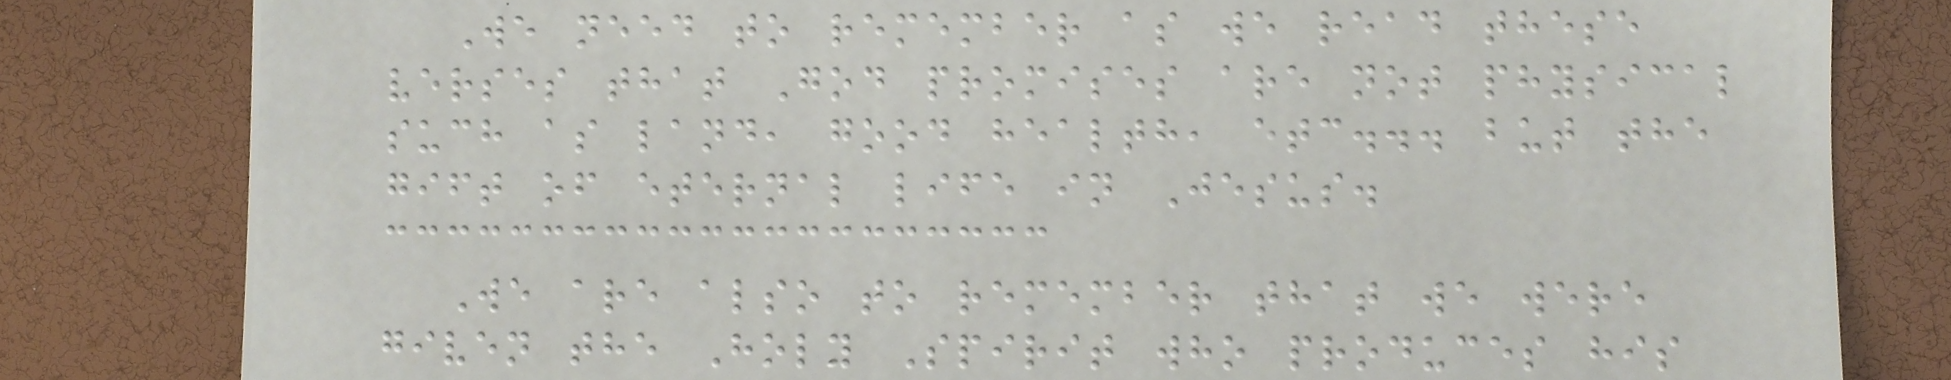We need to remember as we read these
verses that God promises are not physical
such as land, good health, etc... but the
gift of eternal life in Jesus.
We are also to remember that we were
given the Holy Spirit who produces his
